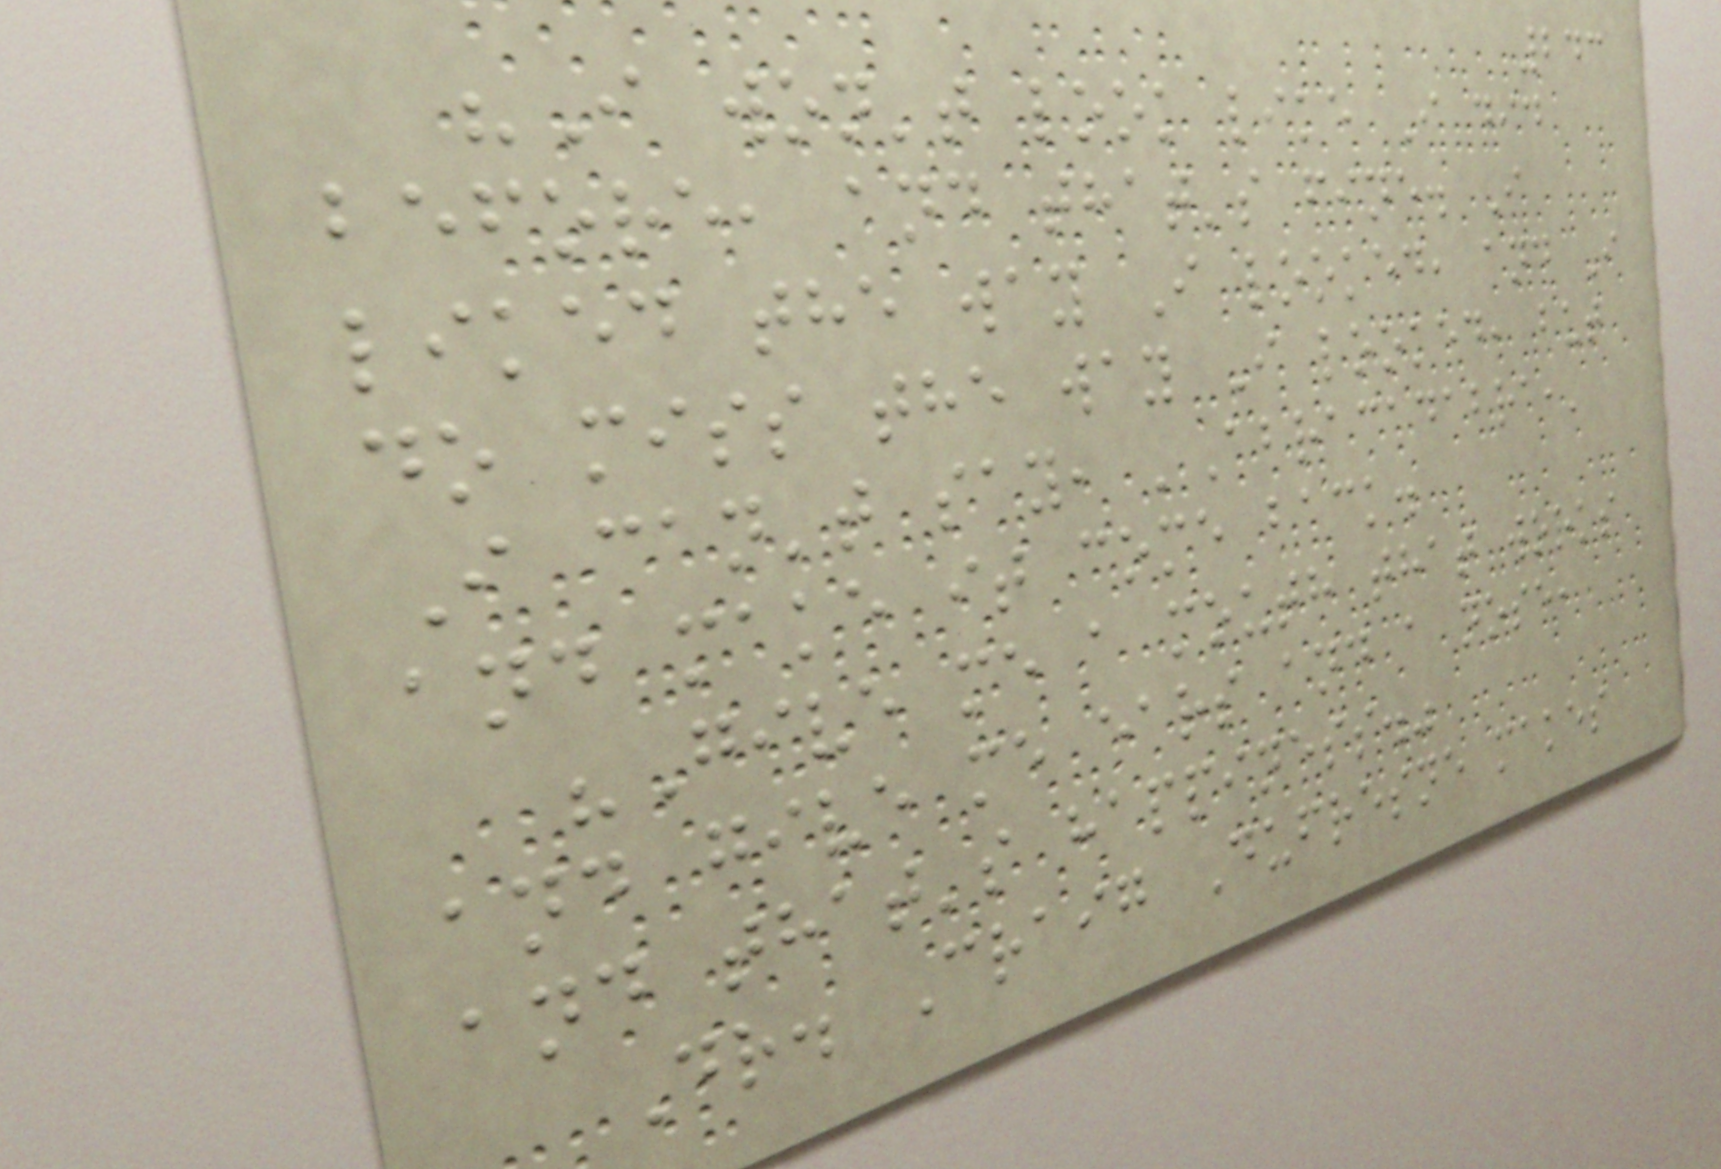243
"I won't look like I did
before, and that's fine. I
liked the way I looked, and I
do miss the way I looked, but
I can't say, 'Abracadabra,'
and make it come back.
"Give me a mouth that works
and give me ears and a nose,
and that's happiness."
Dr. Craig Dufresne makes
